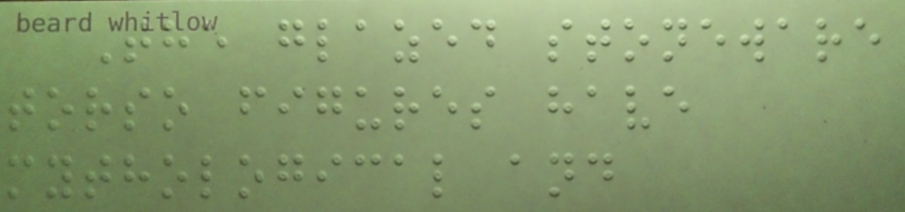The glazed stoneware
torso figures have
mythological and
